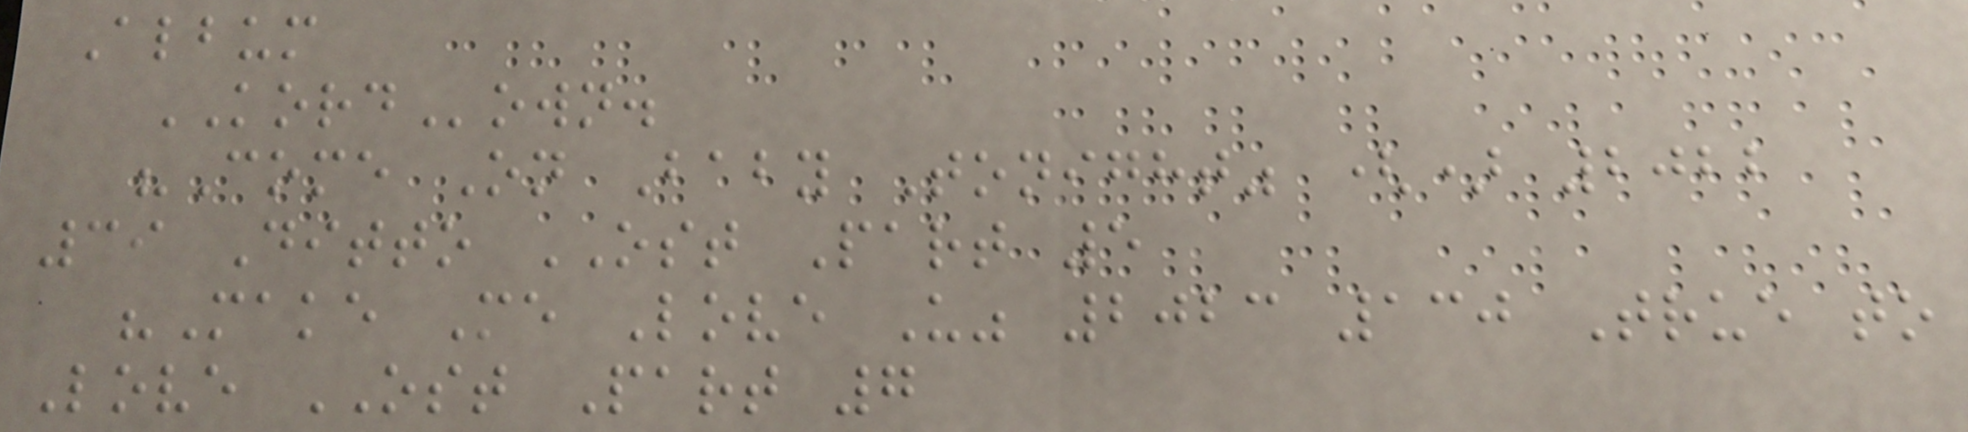Album
KORDown.
"Come On Baby Tonight" () 2022
39 Ditto OST Part 5
"Make Me Love U" 2023 130 True to
Love OST Part 7
